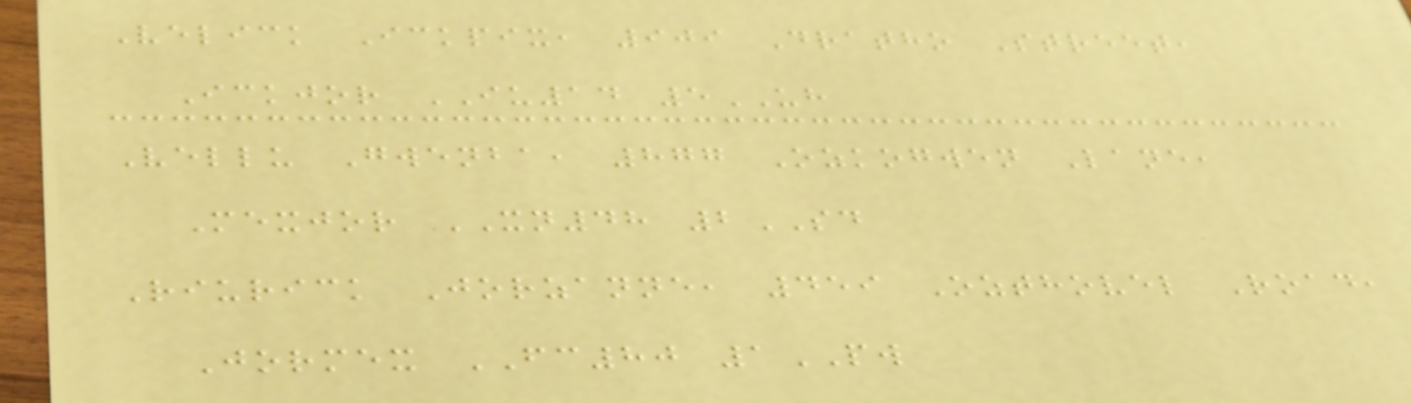Velick Ickpix, 909 Dratho Street,
Ickjor IU14 5UH
Vellu Gwenba, 877 Ozkogwen Lane,
Mexjor XN48 2SD
Riurick Jorzanne, 459 Ozthovel Road,
Jormex FC80 1PW
